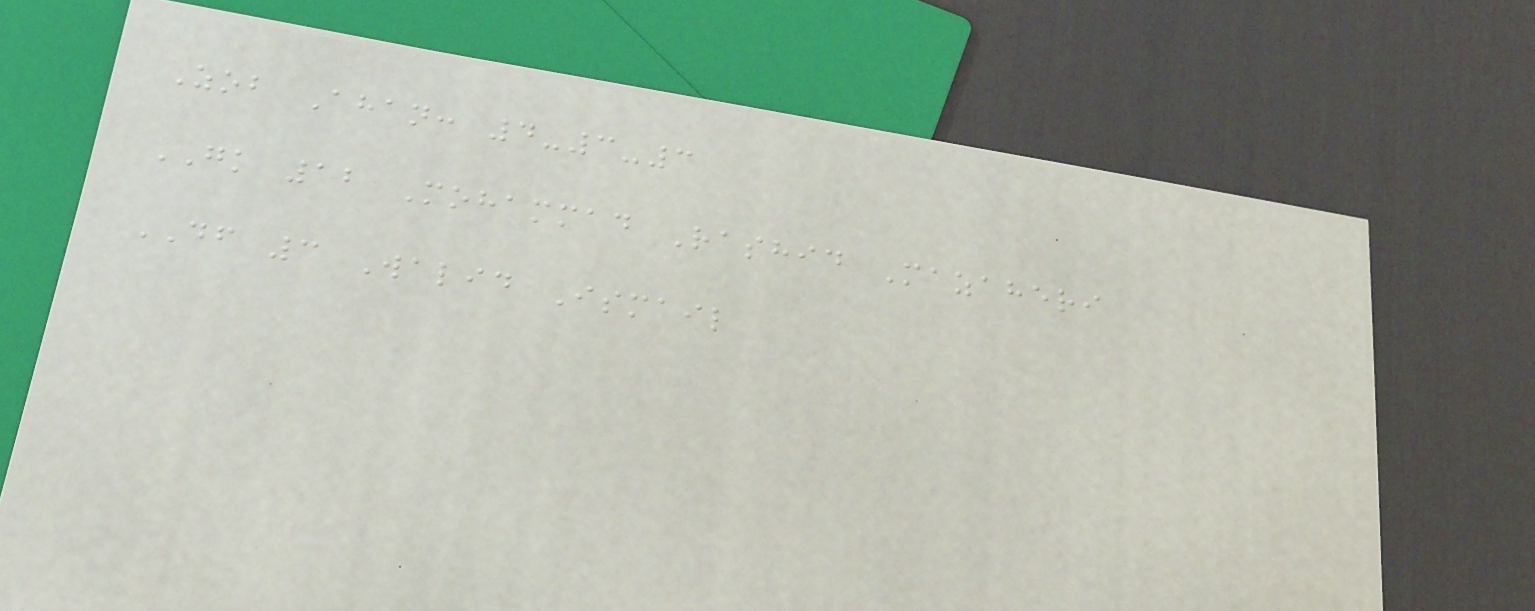Zob Ahan: 4-3-3
GK 12 Mohammad Rashid Mazaheri
DF 3 Walid Ismail
